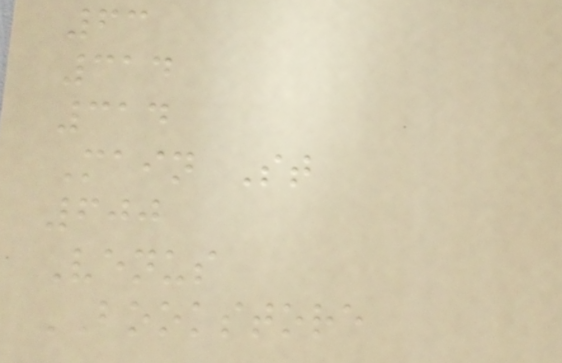63
314
314
Main St
600
Venus
BOOKSTORE
